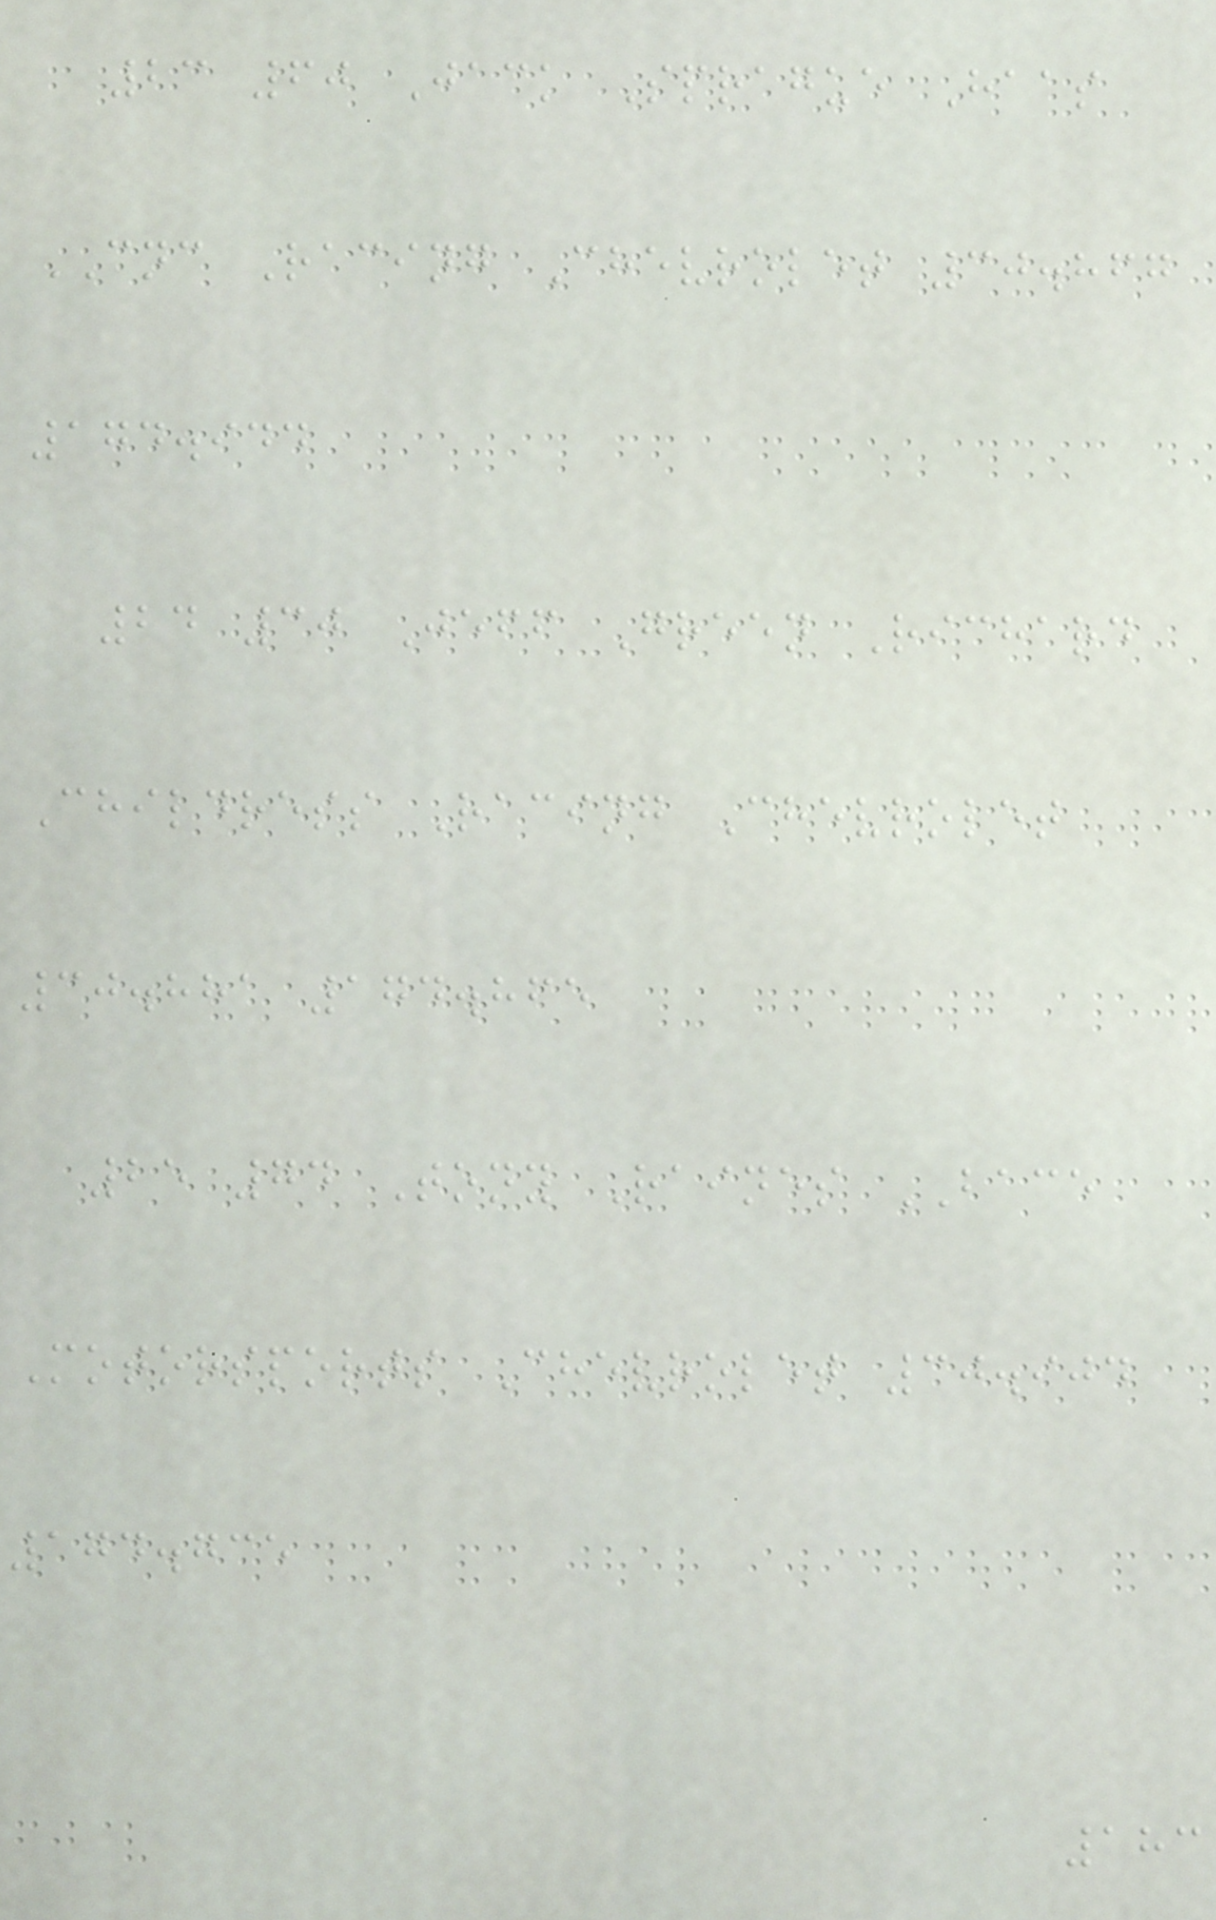23 60 Jack Sprague Haas
CNC Racing Chevrolet 30.867
174.944
24 30 Jeff Green Richard
Childress Racing Chevrolet
30.881 174.865
25 74 Tony Raines BACE
Motorsports Chevrolet 30.904
174.735
183
